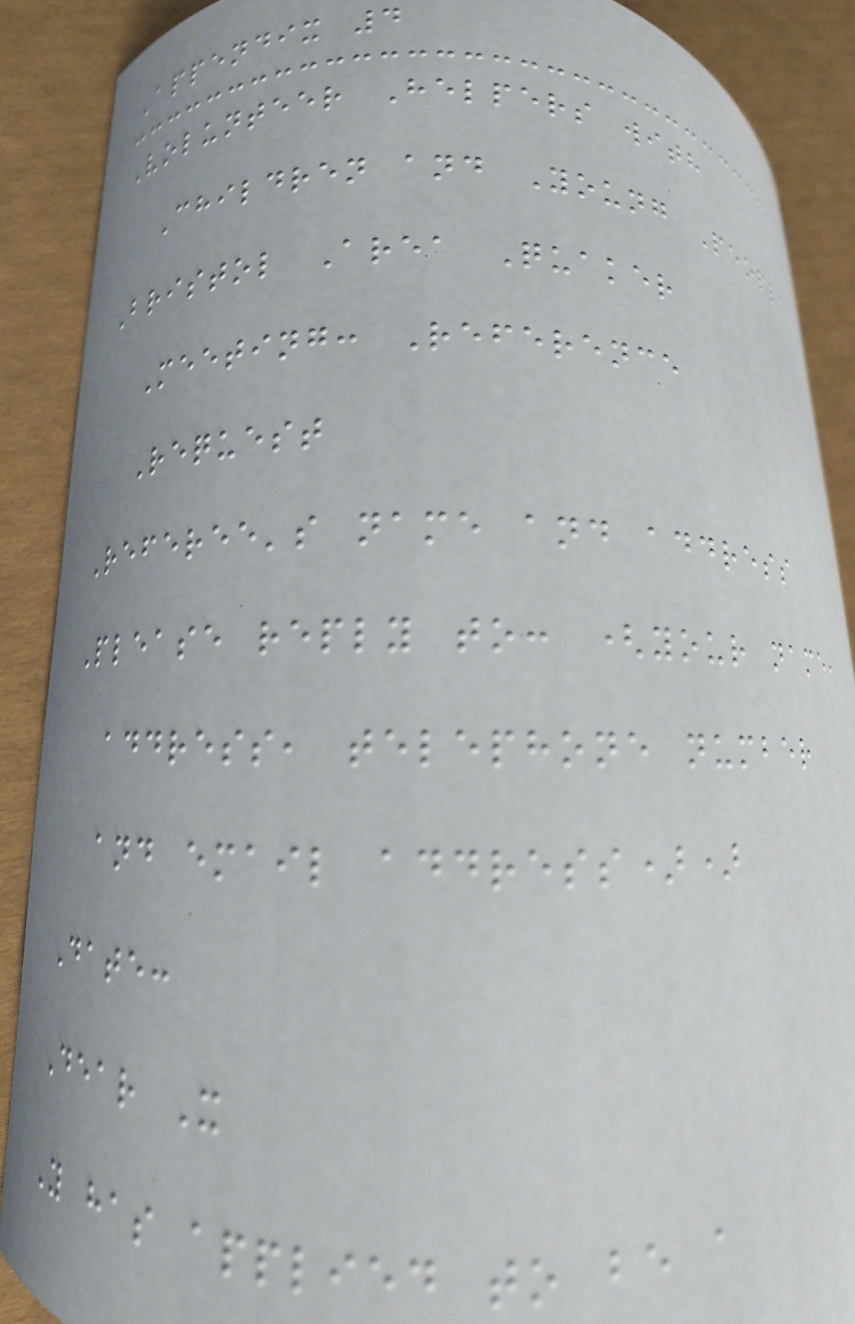Appendix 4
Volunteer Helpers with
Children and Young People
Bristol Area Quaker
Meeting: Reference
Request
Referee's name and address
Please reply to: (your name,
address, telephone number
and email address))
Date:
Dear X
Y has applied to be a
